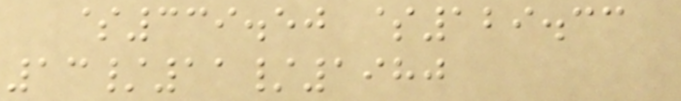$339.50 $129.33
13/11/1980
